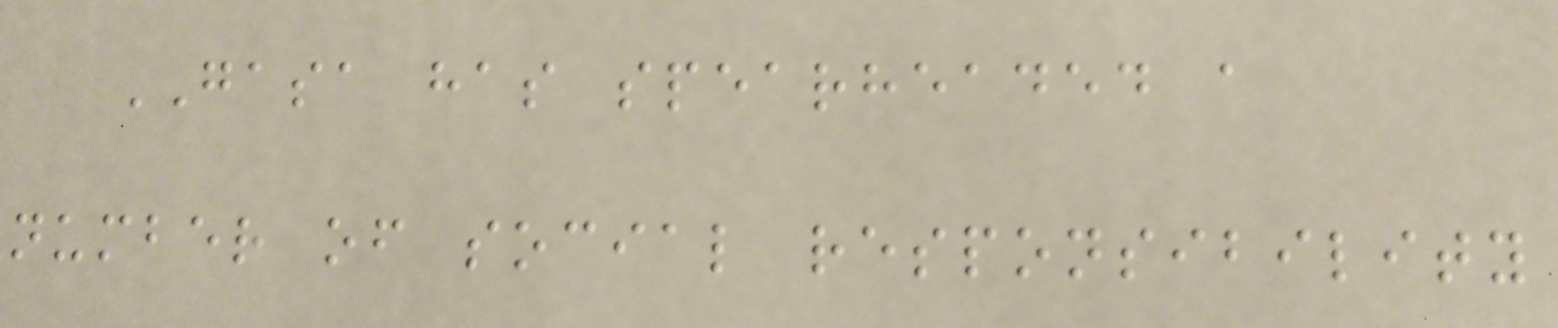GASA has spearheaded a
number of social responsibility
